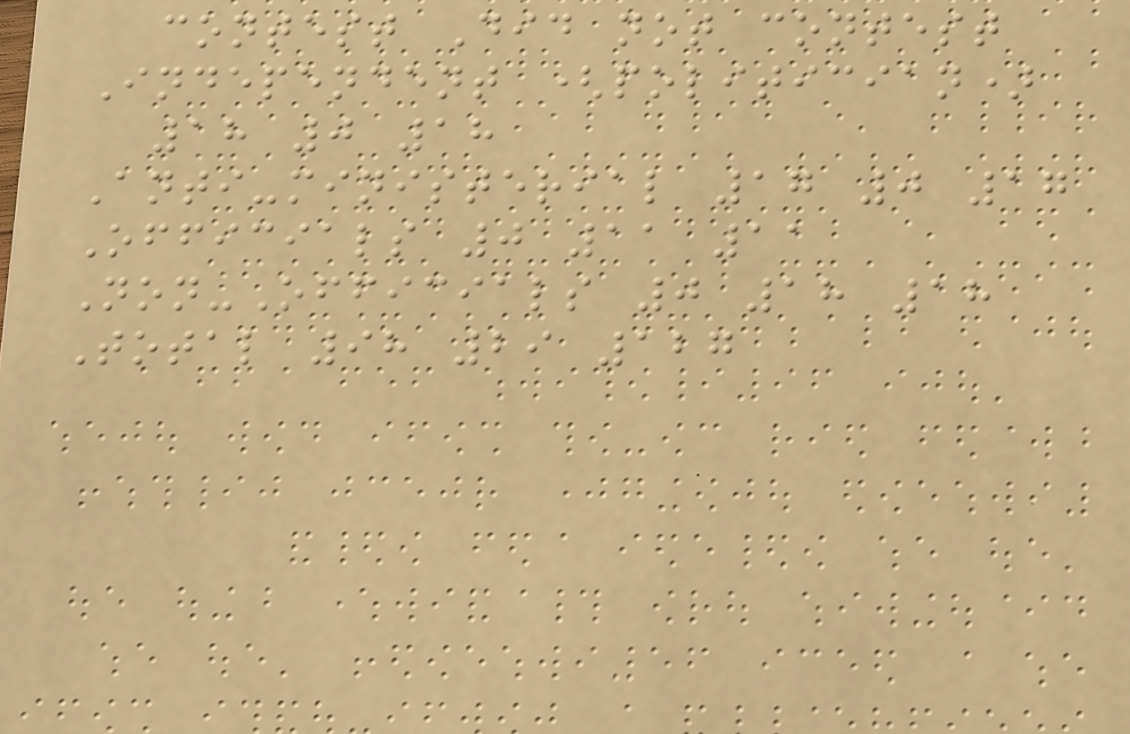contest Did not contest
Independent (politician)
18 0 18
Anti-ministerial 17 0 17
Officials 0 11 11
Non-Officials 0 18 18
Total 98 29 127
